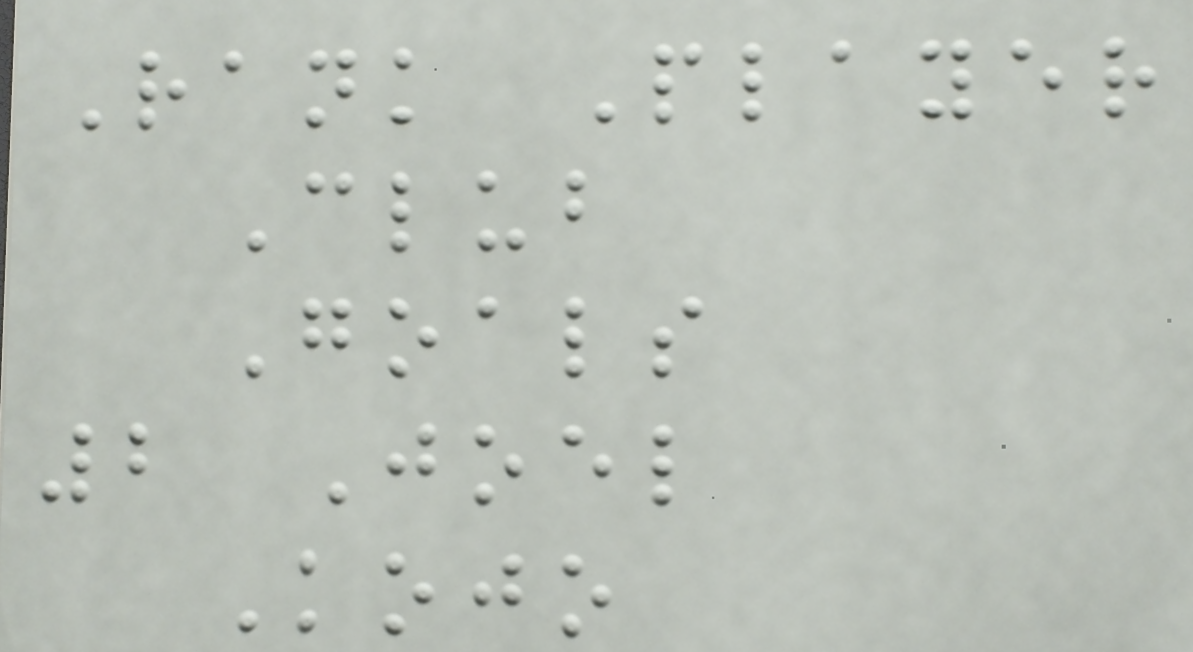Rank Player
Club
Goals
2 Joel
Kojo
